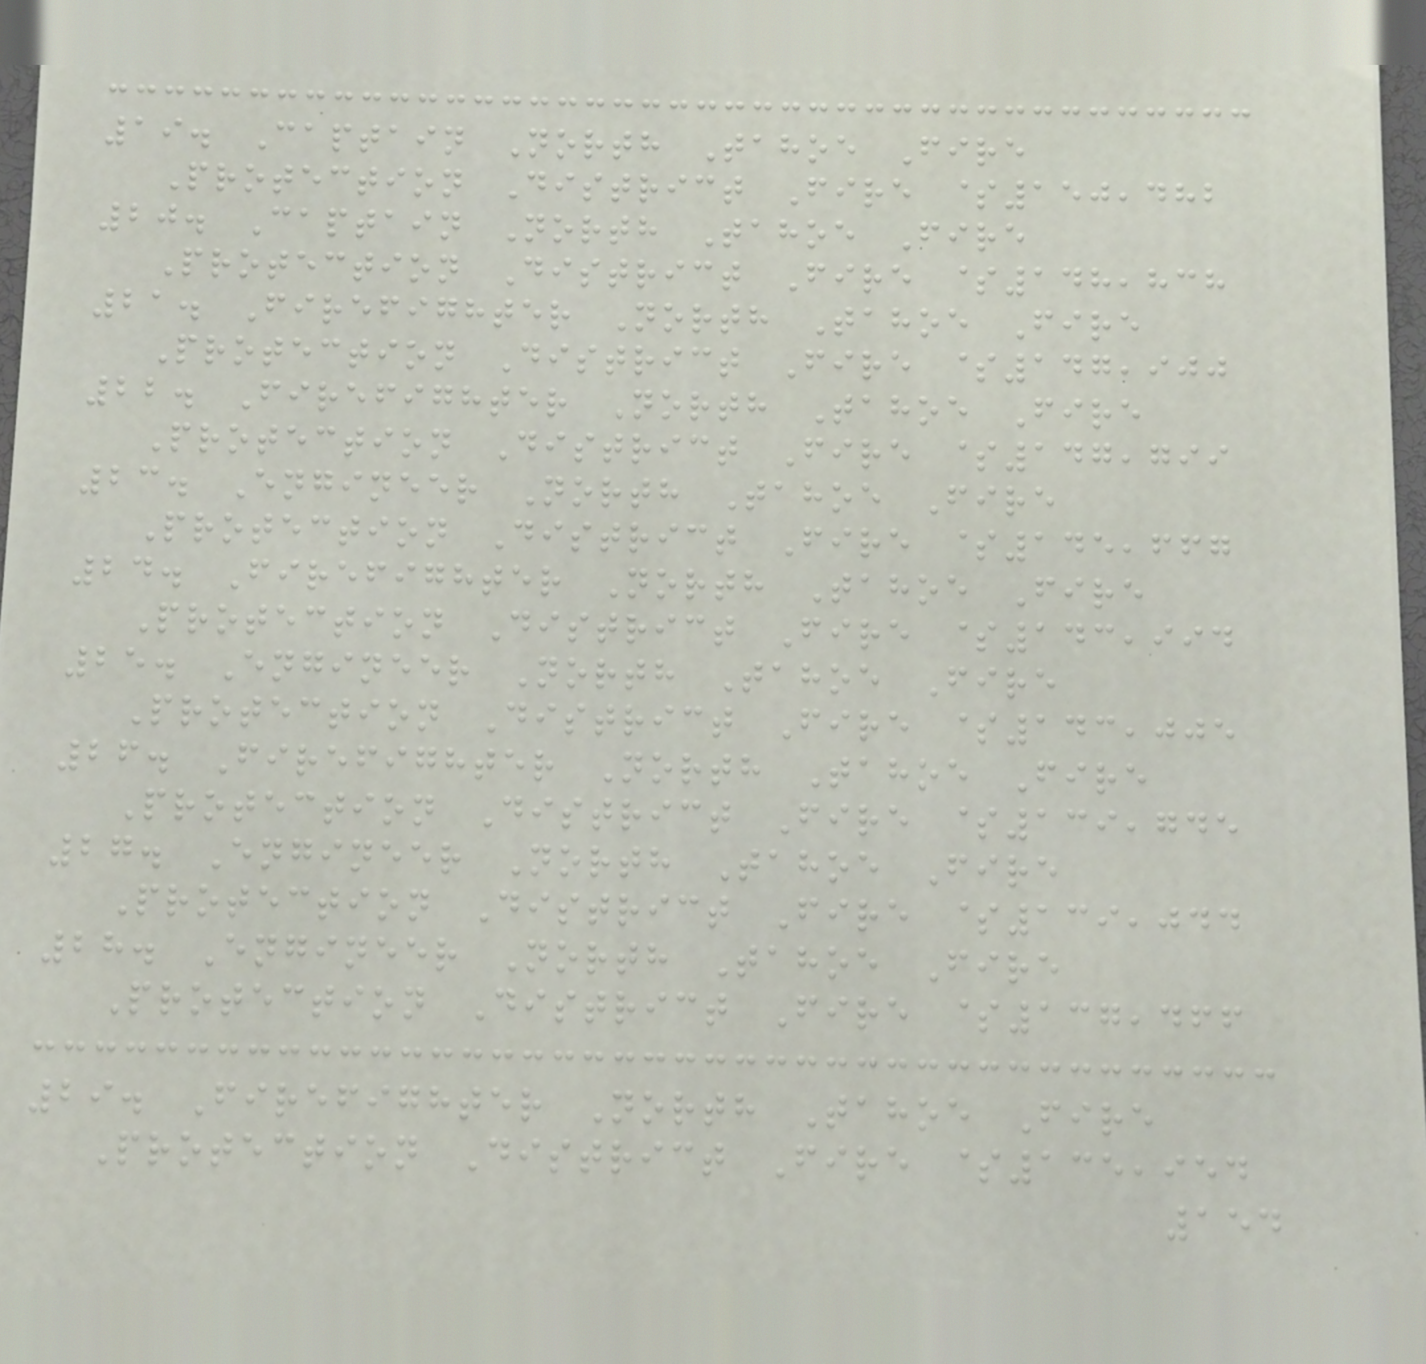19. Captain North Tahoe Fire
Protection District Fire $150,482
20. Captain North Tahoe Fire
Protection District Fire $148,838
21. Firefighter North Tahoe Fire
Protection District Fire $147,900
22. Firefighter North Tahoe Fire
Protection District Fire $147,799
23. Engineer North Tahoe Fire
Protection District Fire $145,667
24. Firefighter North Tahoe Fire
Protection District Fire $143,994
25. Engineer North Tahoe Fire
Protection District Fire $143,005
26. Firefighter North Tahoe Fire
Protection District Fire $139,745
27. Engineer North Tahoe Fire
Protection District Fire $139,044
28. Engineer North Tahoe Fire
Protection District Fire $137,466
29. Firefighter North Tahoe Fire
Protection District Fire $135,954
154
